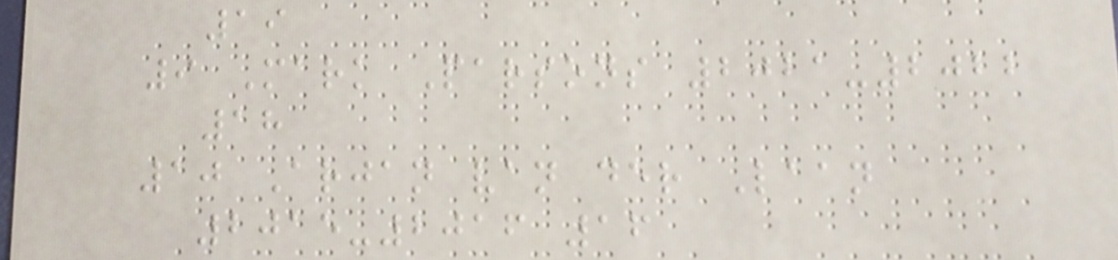19
9 Mark Parsons 2021-2022
18
10 Arjan van der Laan
2015-2016 16
